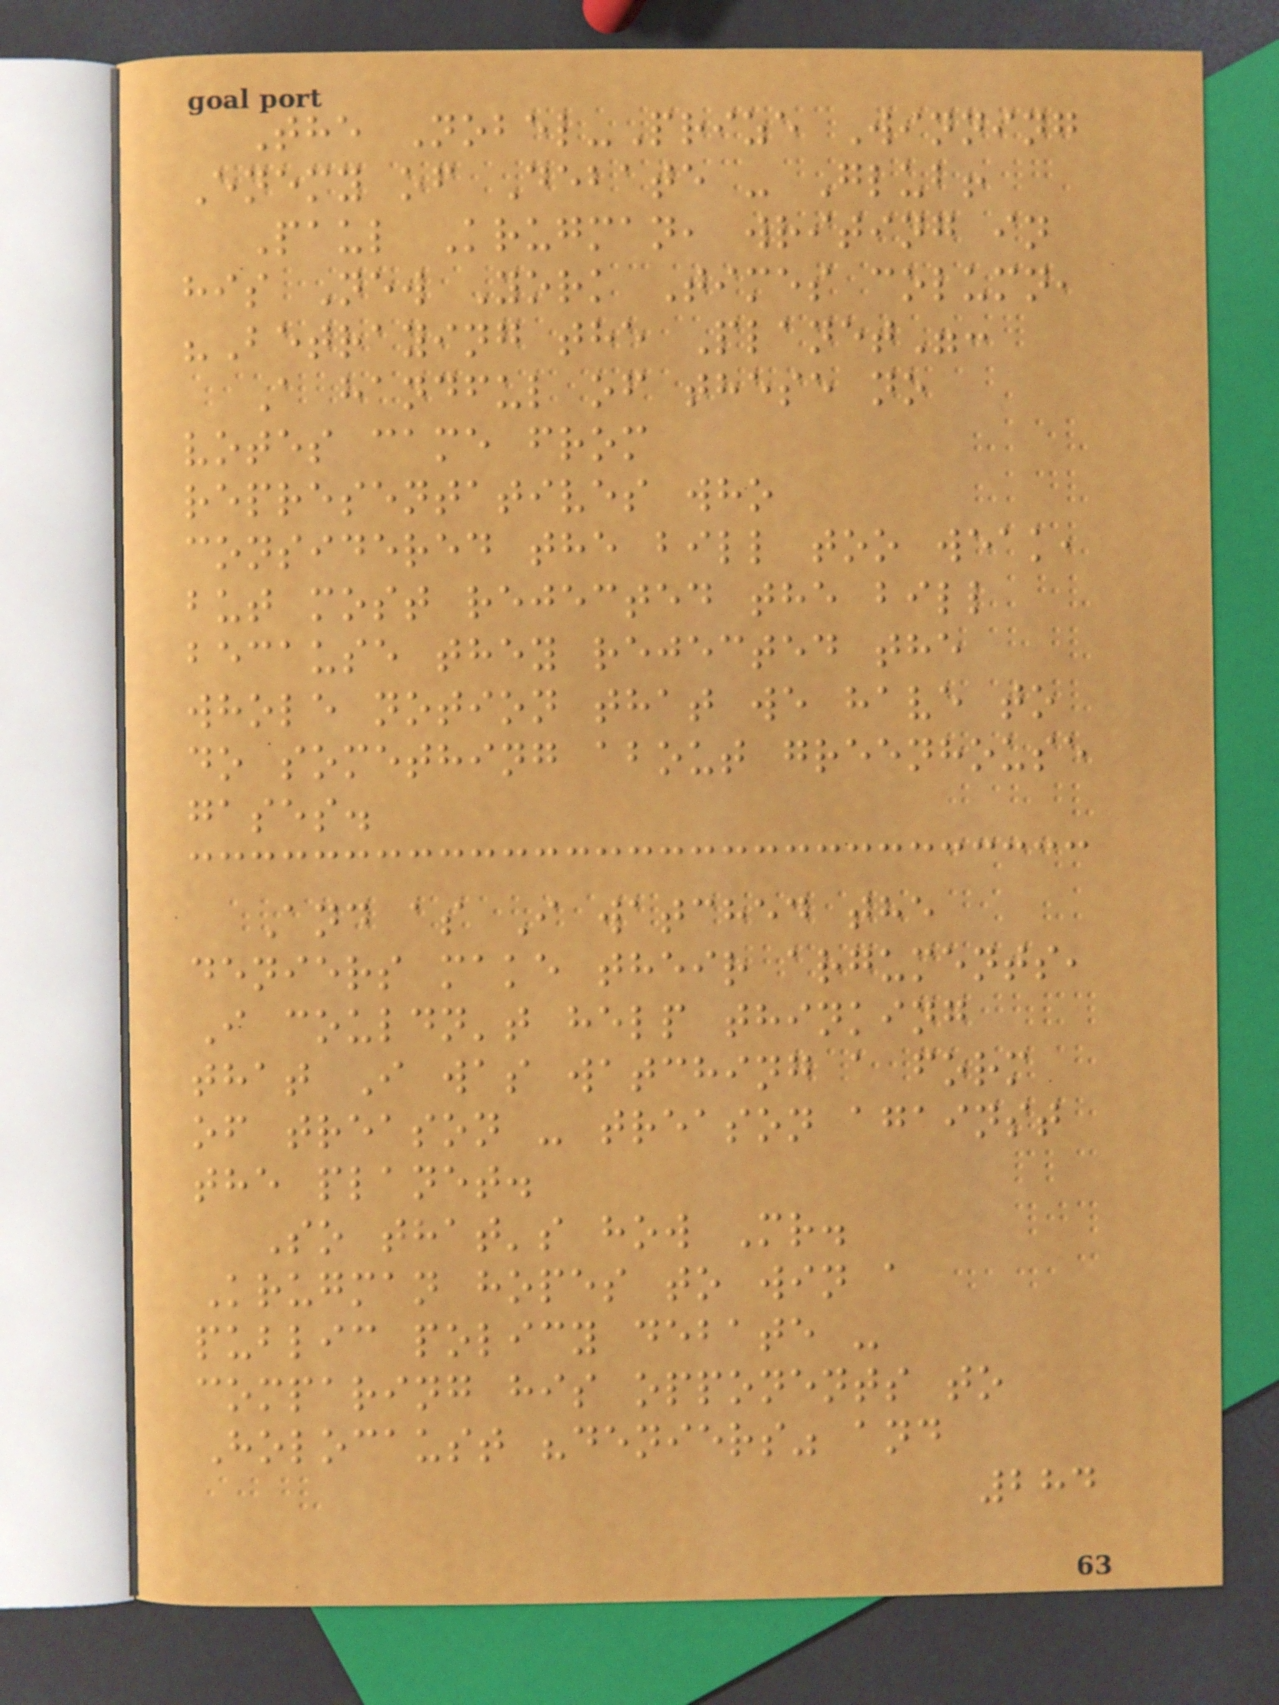The Nobel-Prize Winning
Enemy of Debate - Glub!
Paul Krugman, writing in
his New York Times column,
"Betraying the Planet":
A handful of these no
votes came from
representatives who
considered the bill too weak,
but most rejected the bill
because they rejected the
whole notion that we have to
do something about greenhouse
gases.
And as I watched the
deniers make their arguments,
I couldn't help thinking
that I was watching a form
of treason - treason against
the planet.
So that's how Mr.
Krugman hopes to win a
public policy debate -
comparing his opponents to
Holocaust "deniers" and
284
